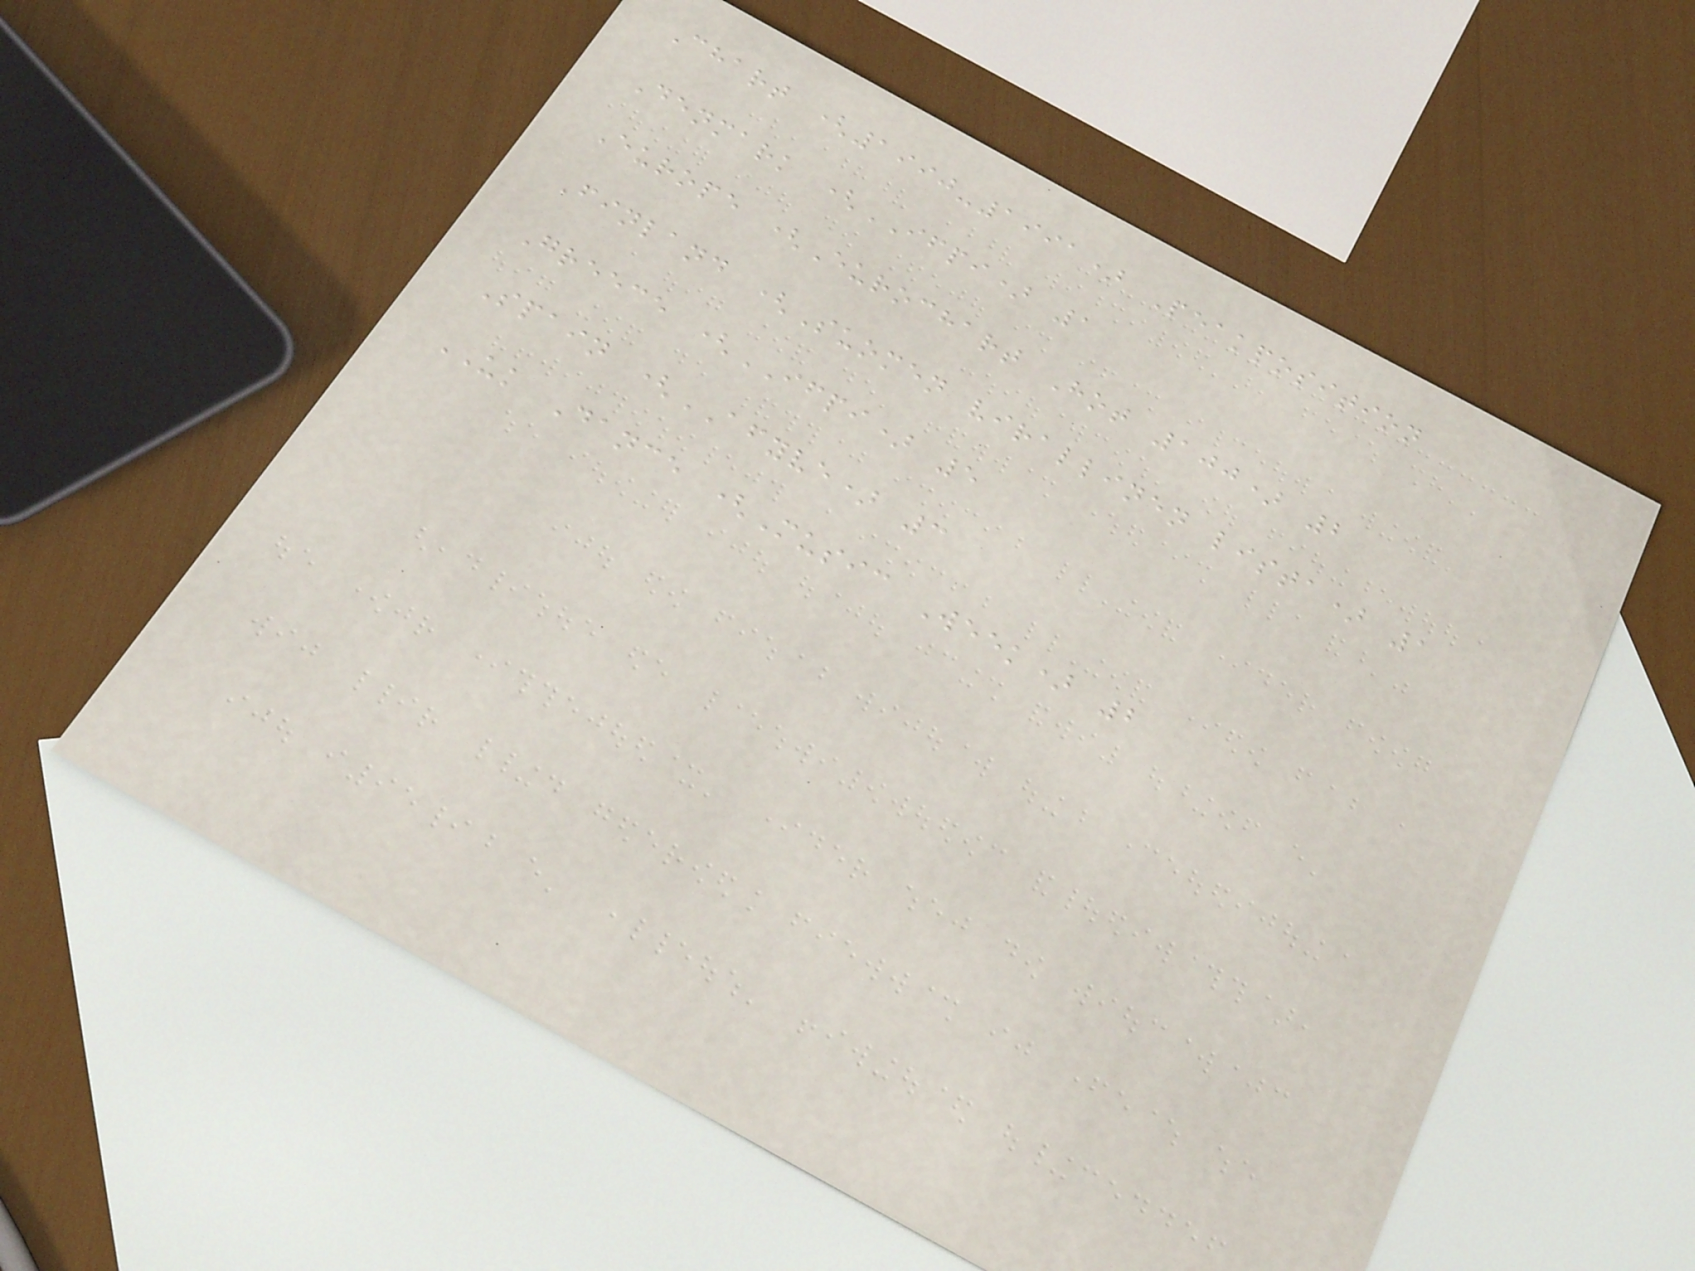Chart (1990-1991) Peakposition
Denmark (IFPI) 1
Europe (Eurochart Hot 100) 2
Finland (Suomen virallinen lista) 1
Greece (IFPI) 5
Spain (AFYVE) 3
UK Dance (Music Week) 2
